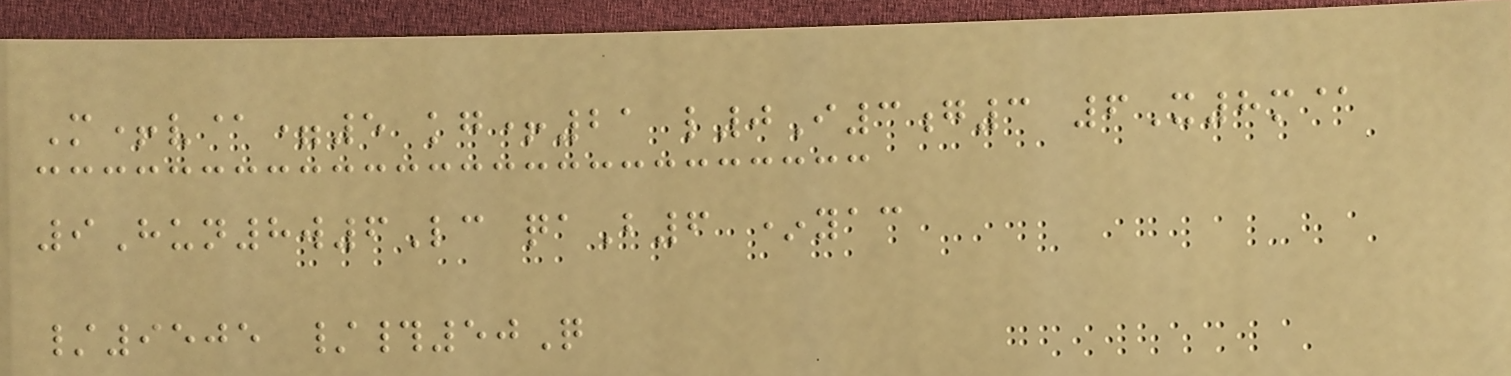M+v@=5 kg+21 l0I3g3 6X8m@
9Hun8w6Lc qaB6 *yac
/9505 /#50Q
